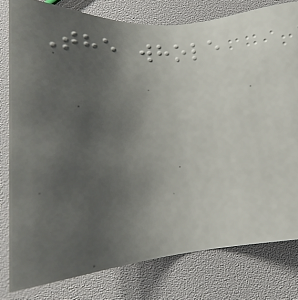The whole
